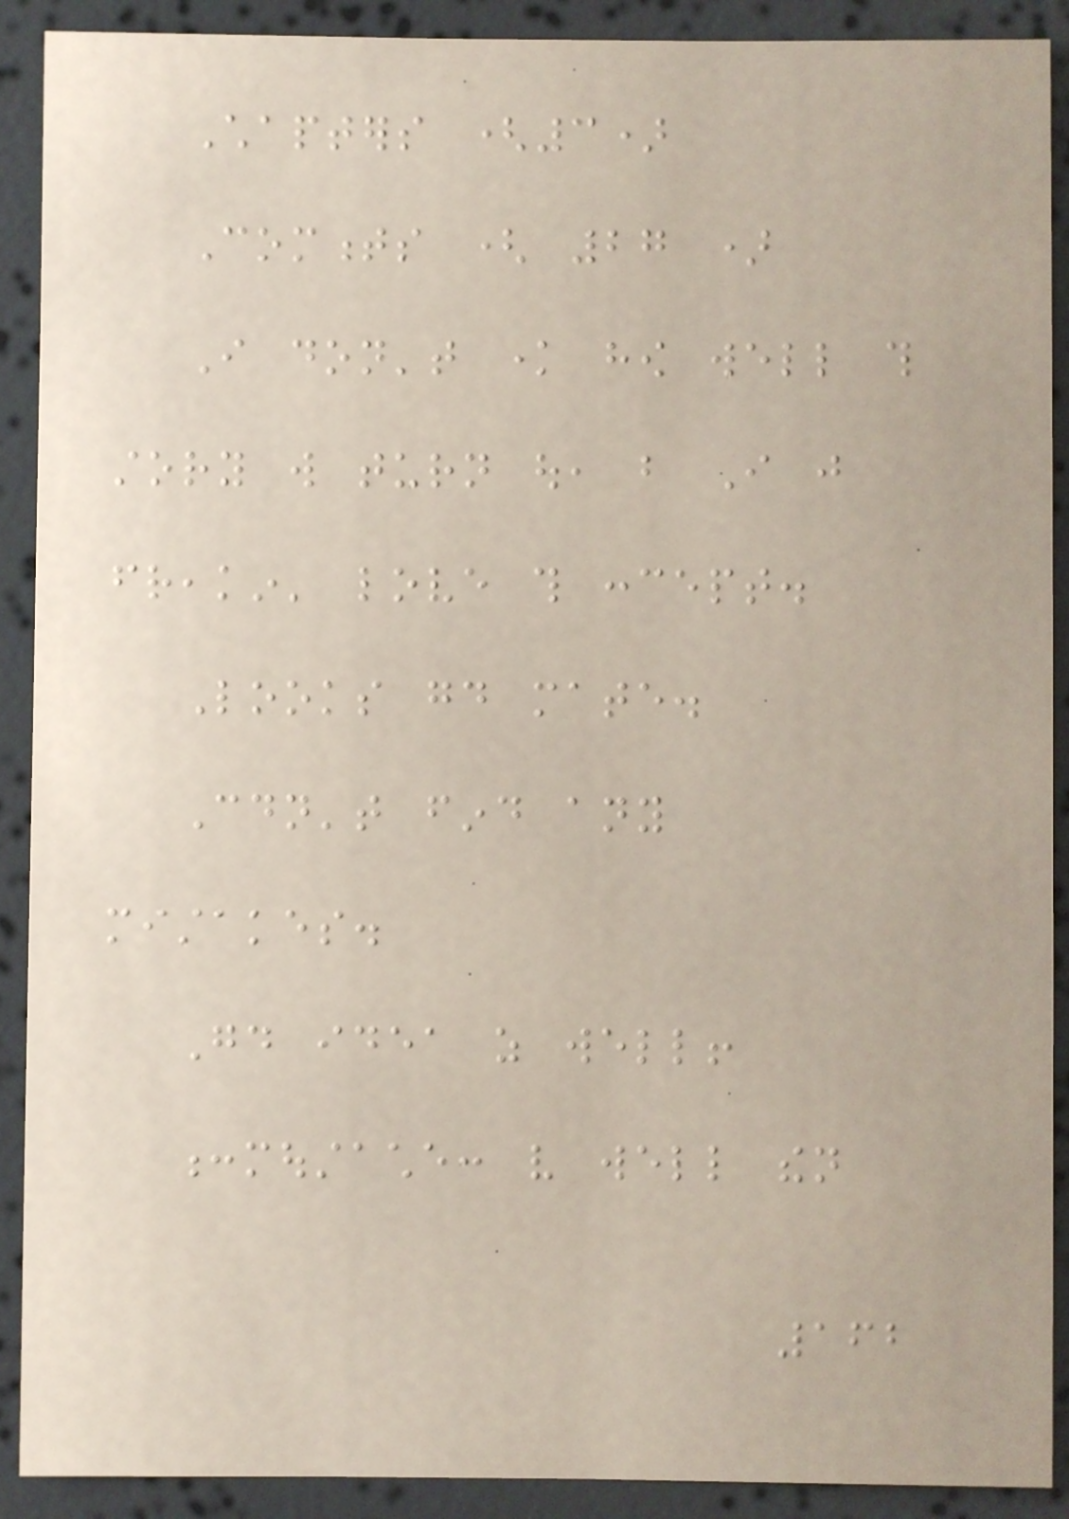Chapters (3)
Comments ( 27 )
I don't know how well this
story will turn out, but I just
freakin' love this concept.
Looks good mate.
Couldn't find any
mistakes.
Good idea as well!
:moustache: very well then
162
